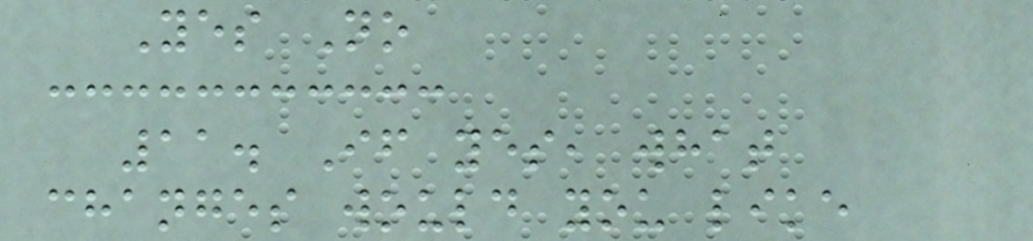Yes No
11. If yes, what
changes would you like
